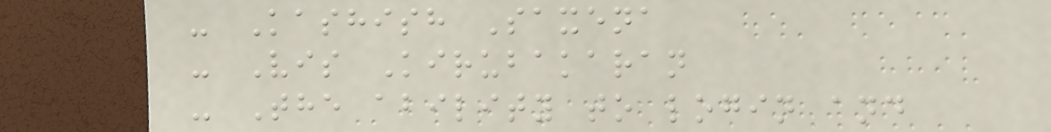- Kashish Saxena
- Vis Kirubakaran
- The ability to login and
